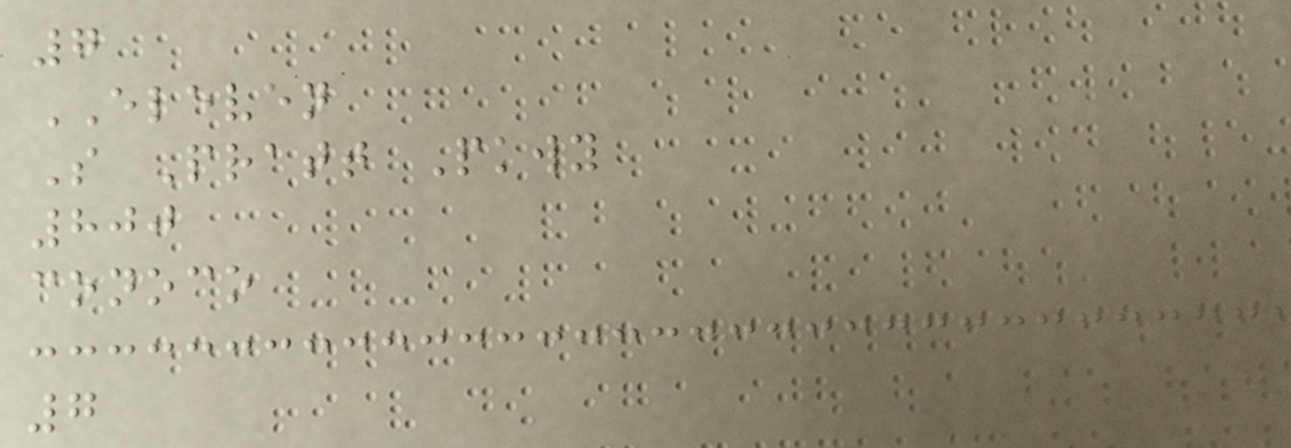7
ELEVEN
S Pratt Pkwy
800
conoco
7
